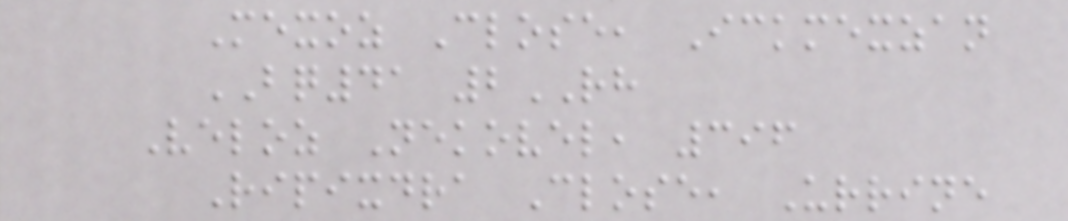Mexoz Close, Ickmexzan
BQ41 2RH
Veloz Nekovel, 396
Ripixdra Close, Urrine
